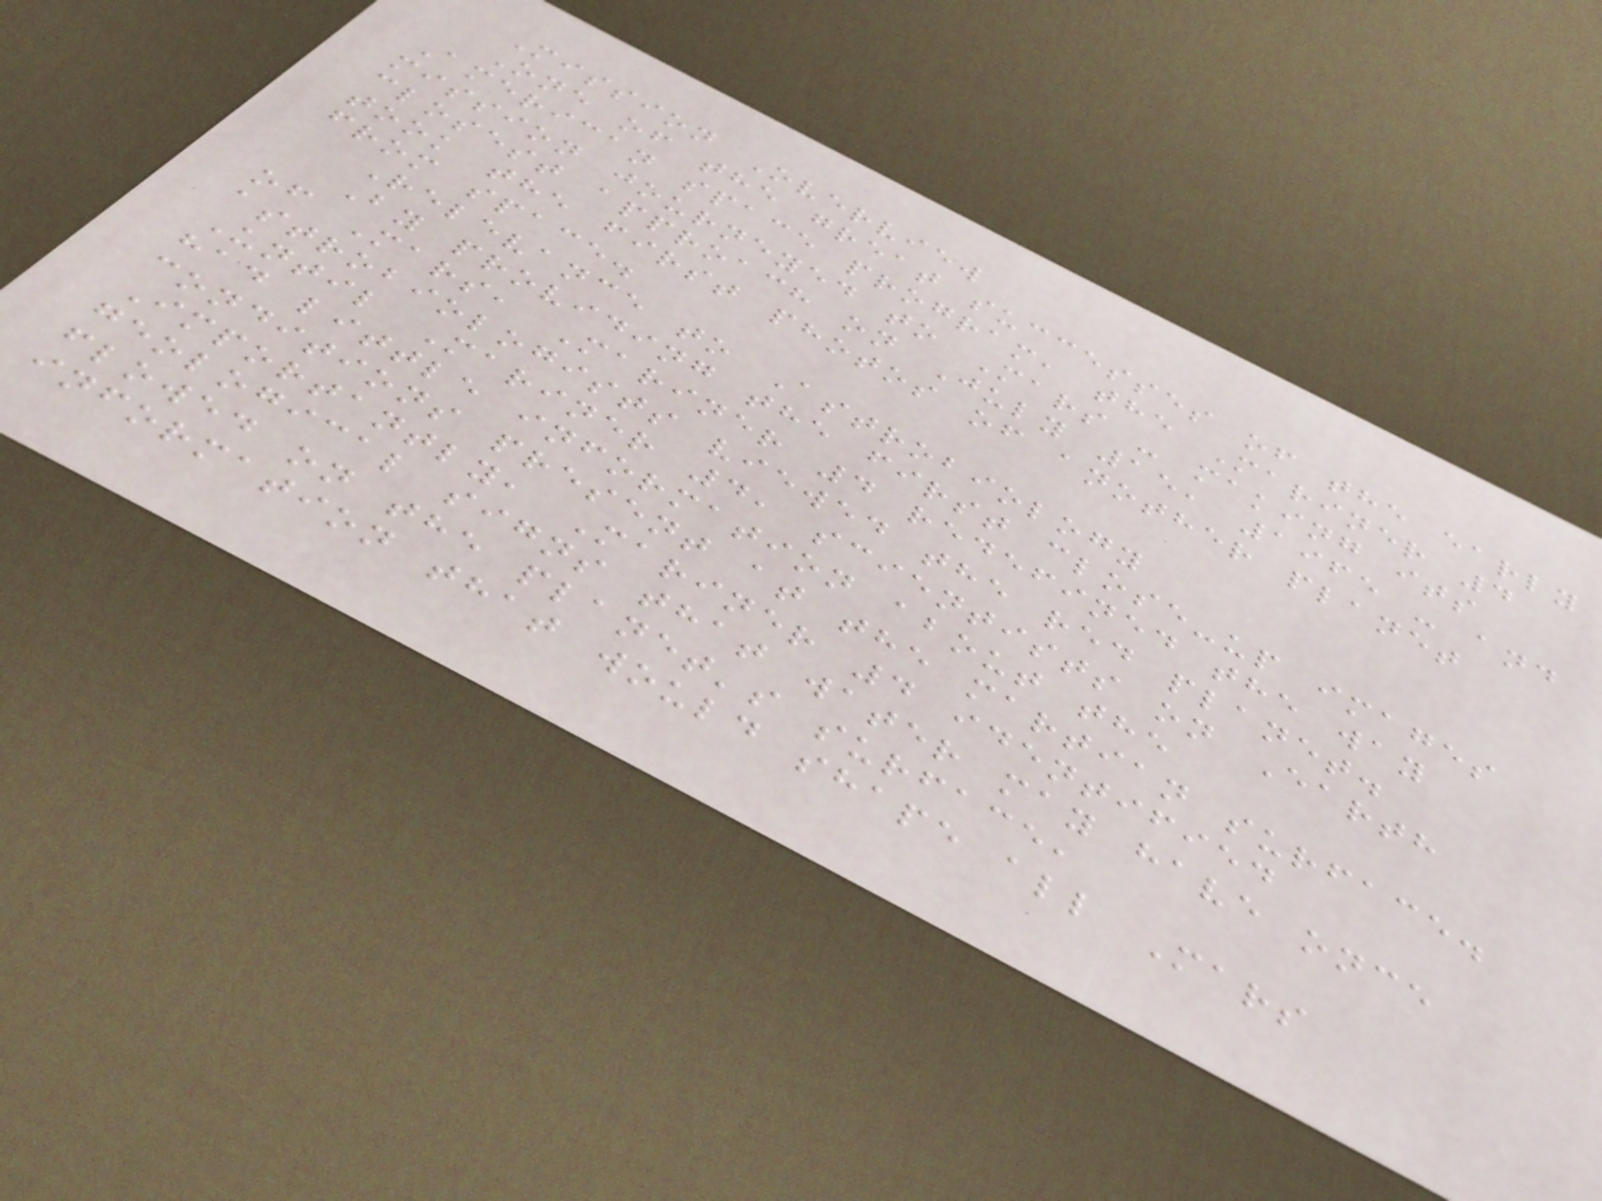Mission Overview
One of the great successes of the early
American space program, the Mariner 4
mission journeyed to Mars - making its
closest approach on July 15, 1965 - and
took the first photos of another planet
from space.
Relevance to Astrobiology
By providing the first close-up images
of Mars, Mariner 4 redefined the way
astrobiologists viewed the red planet.
Until Mariner 4, scientists on Earth
had little information about the
conditions present at the martian surface.
Importantly, Mariner 4 identified
geological signs that water may have once
flowed on the planet's surface,
information that would shape all Mars
